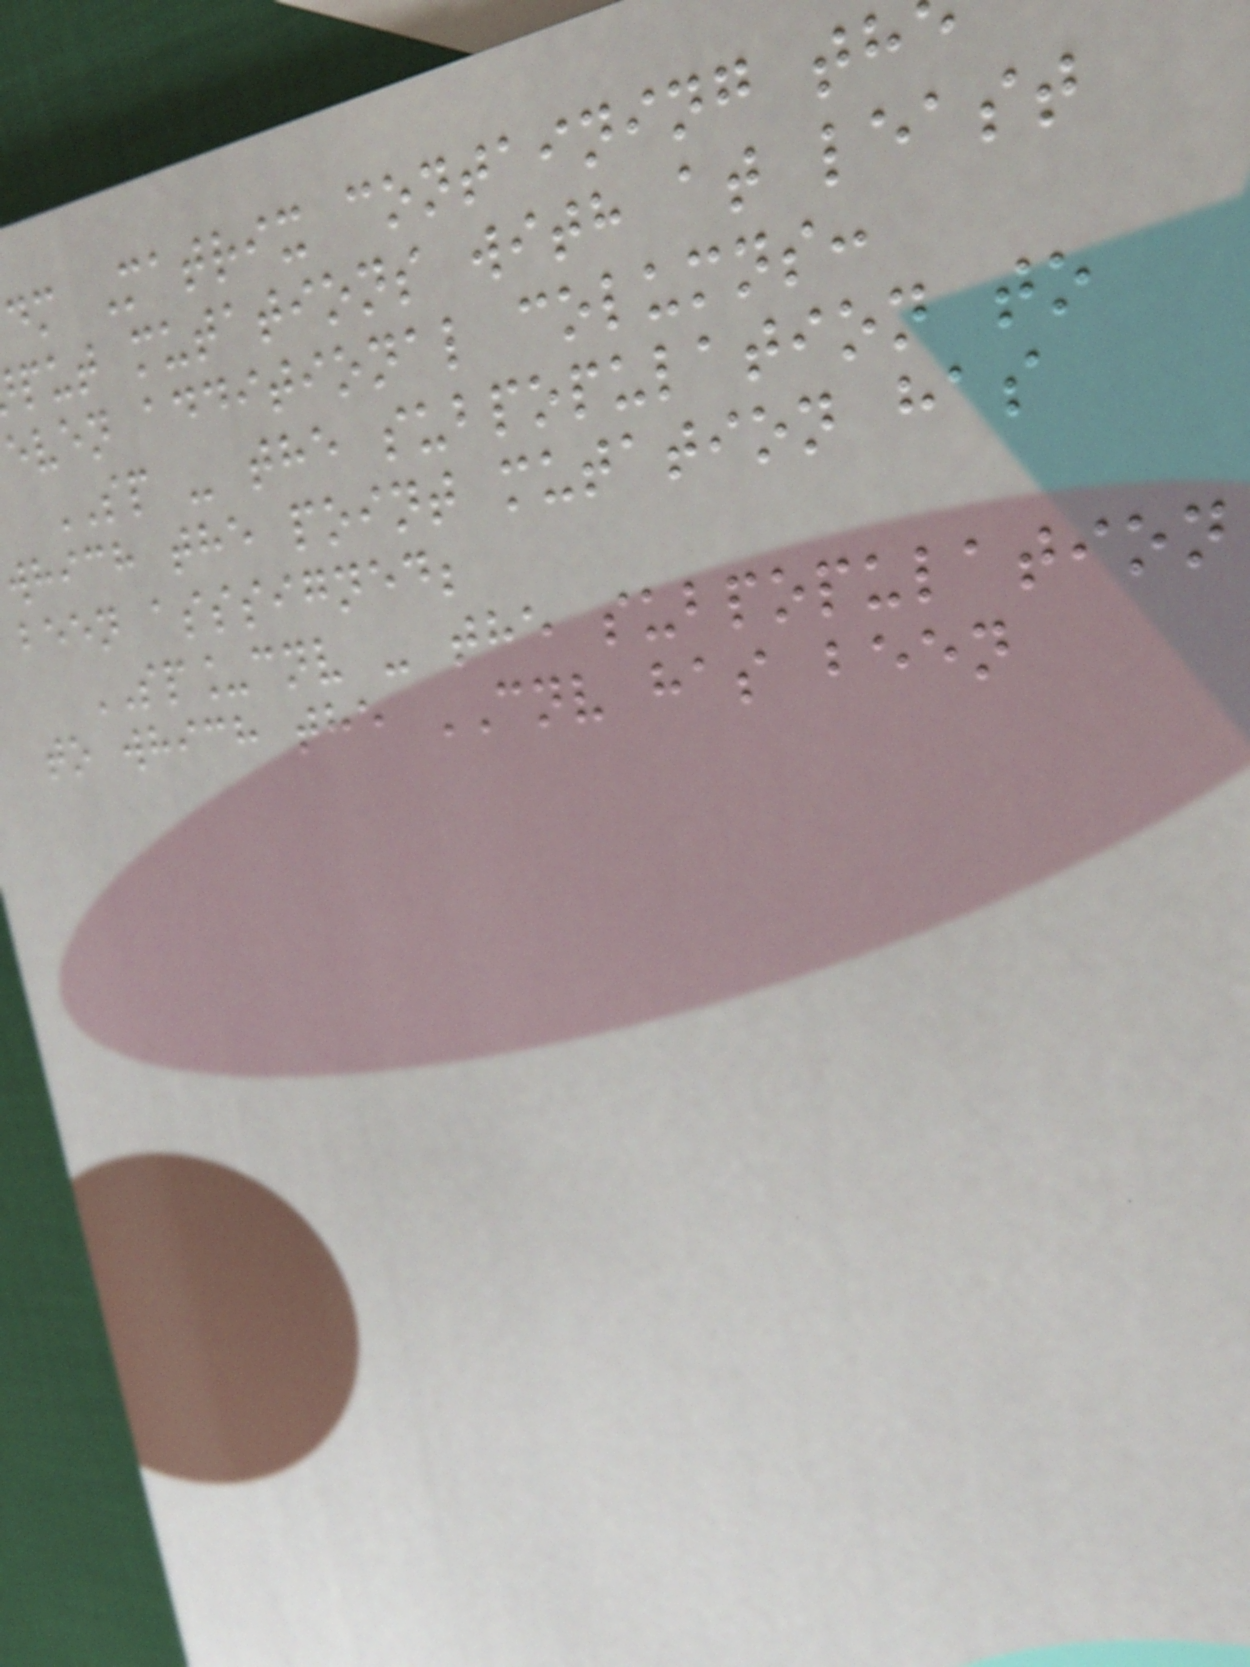dm Matrix containing th
put mutations with at least
even additional columns:
SP - the subpopulation to
which the point mutation has
been asssigned;
SP_cnv - the subpopulation
to which the CNV has been
